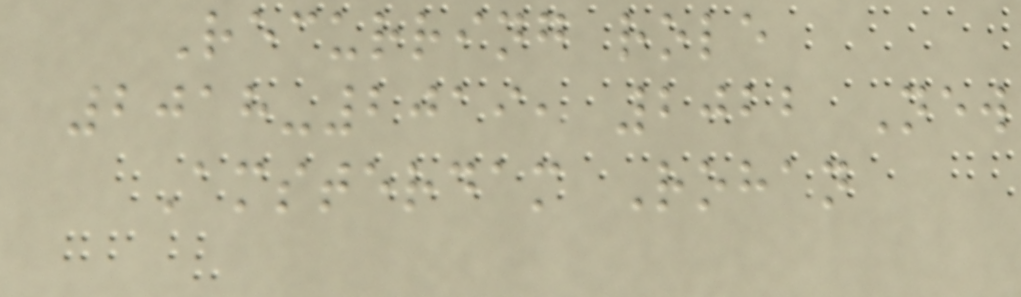Recurring role
2018-2019, 2022 New
Amsterdam Rohan
